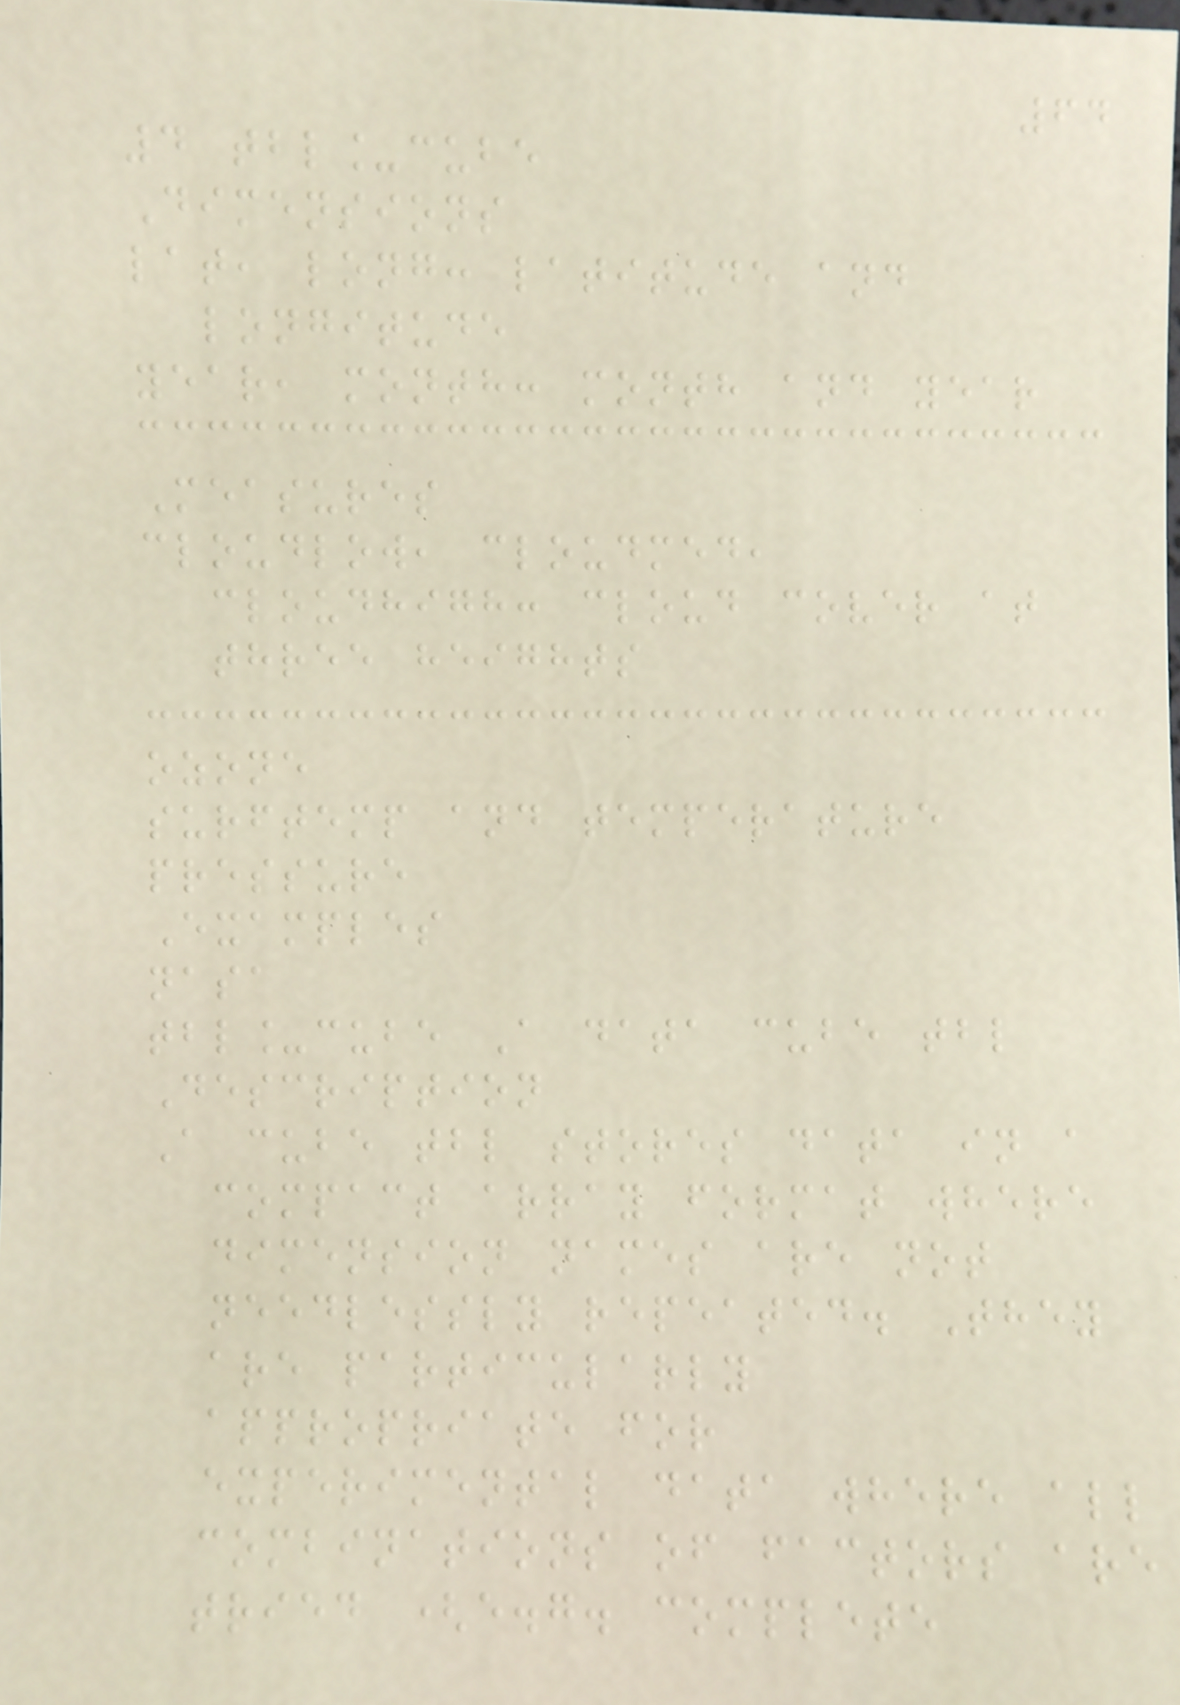64
4 tbl_cube
Dimensions
lat, long: latitude and
longitude
year, month: month and year
Measures
cloudlow, cloudmed,
cloudhigh: cloud cover at
three heights
ozone
surftemp and temperature
pressure
Examples
nasa
tbl_cube A data cube tbl
Description
A cube tbl stores data in a
compact array format where
dimension names are not
needlessly repeated. They
are particularly
appropriate for
experimental data where all
combinations of factors are
tried (e.g. complete
